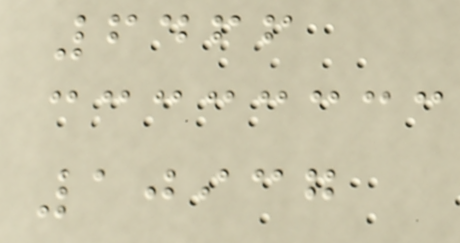6466
10937
